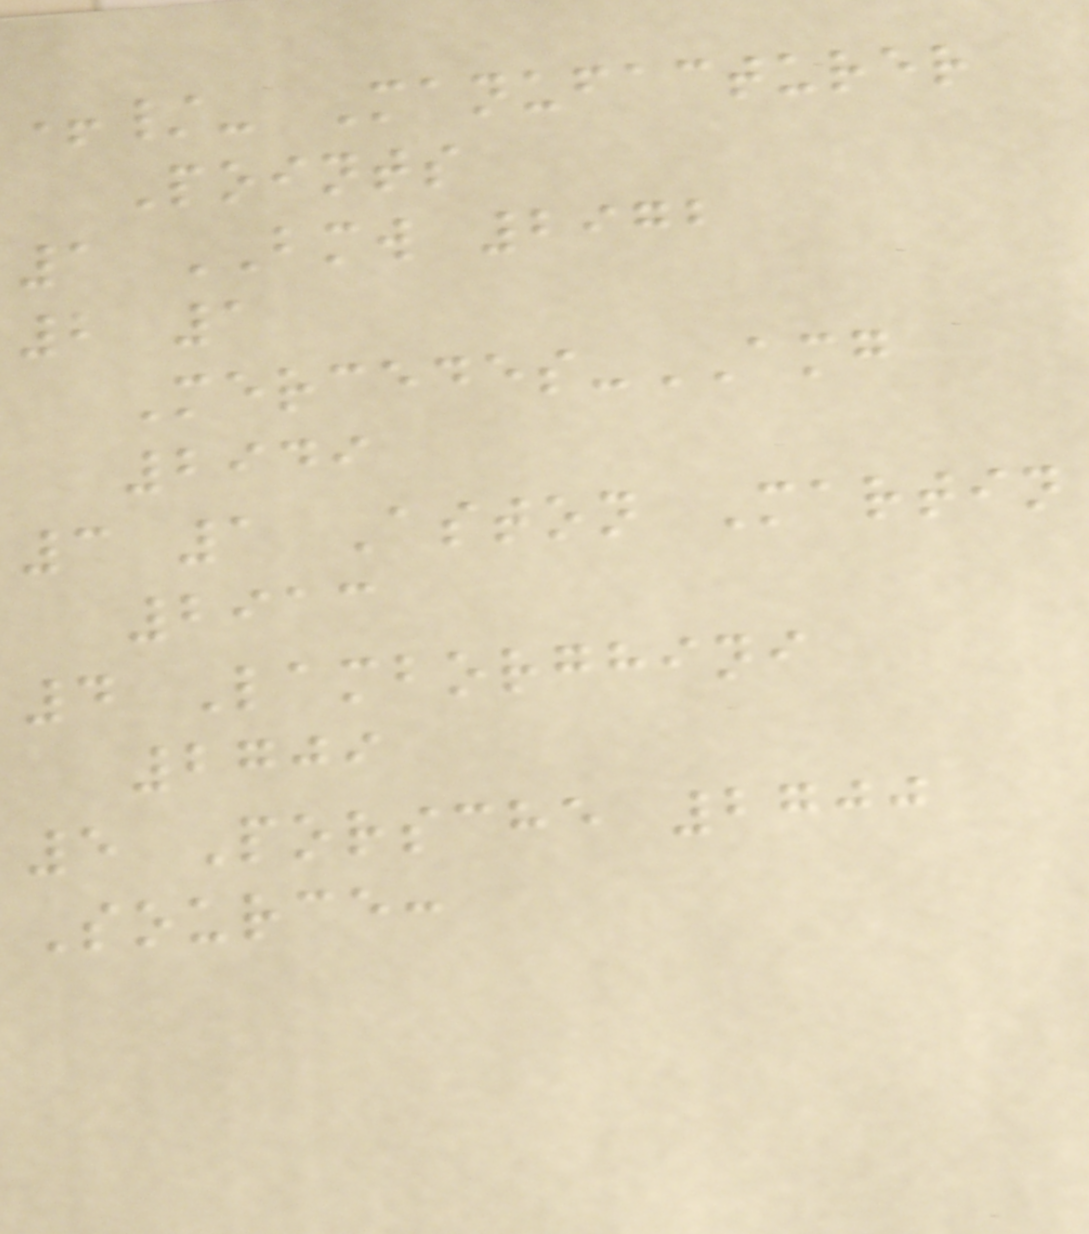+/- Manufacturer
Points
1 BMW 2972
2 1
Mercedes-AMG
2949
3 1 Aston Martin
2913
4 Lamborghini
2709
5 Porsche 2700
Source:
